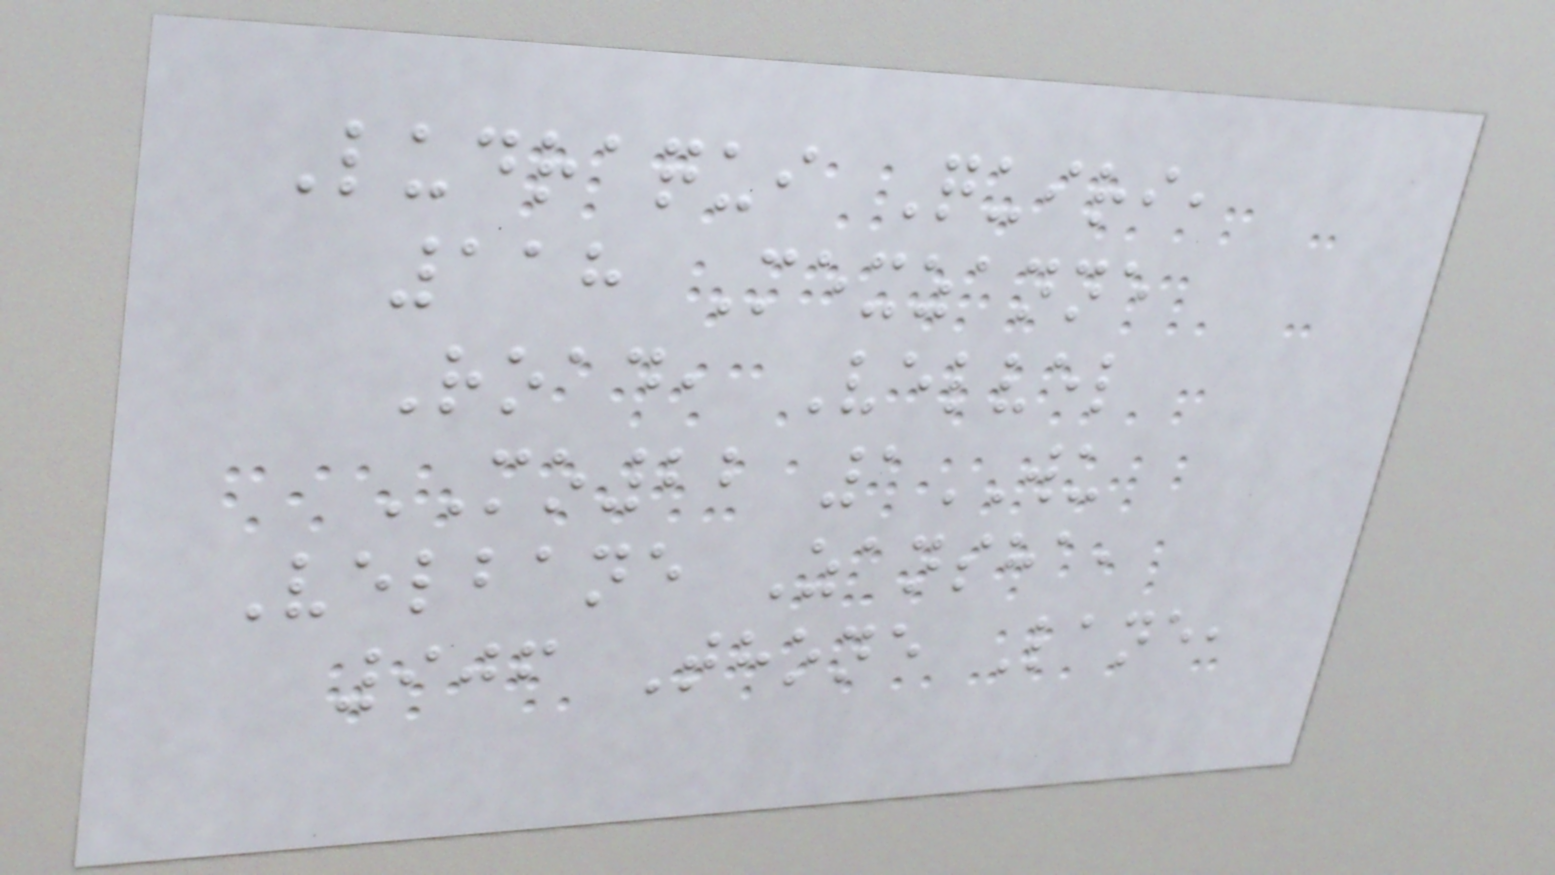Ludraqui Quiri,
118 Mexzanne
Road, Velvel
MO22 1WU
Velbane Zansha,
906 Thone Lane,
